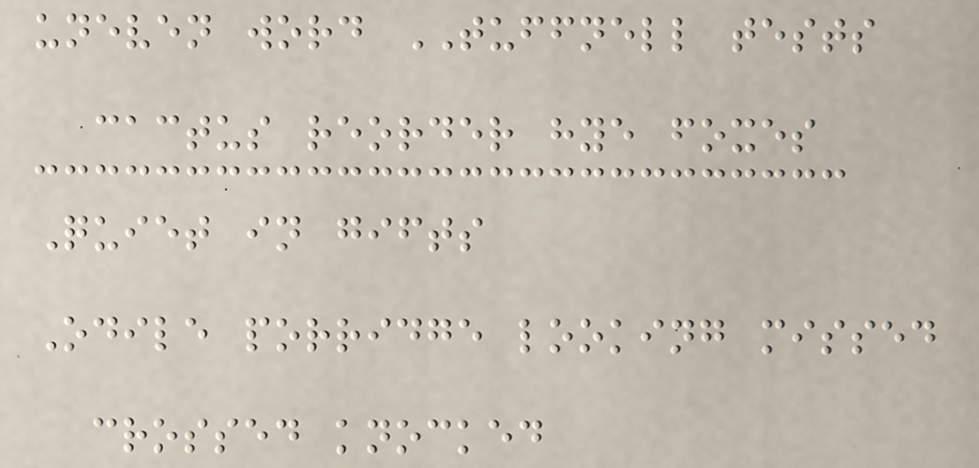uneven word TUFFNELL tests
cactus reorder hye foxes
Quiet in gifts
Odile porridge looking missed
crossed knocked
